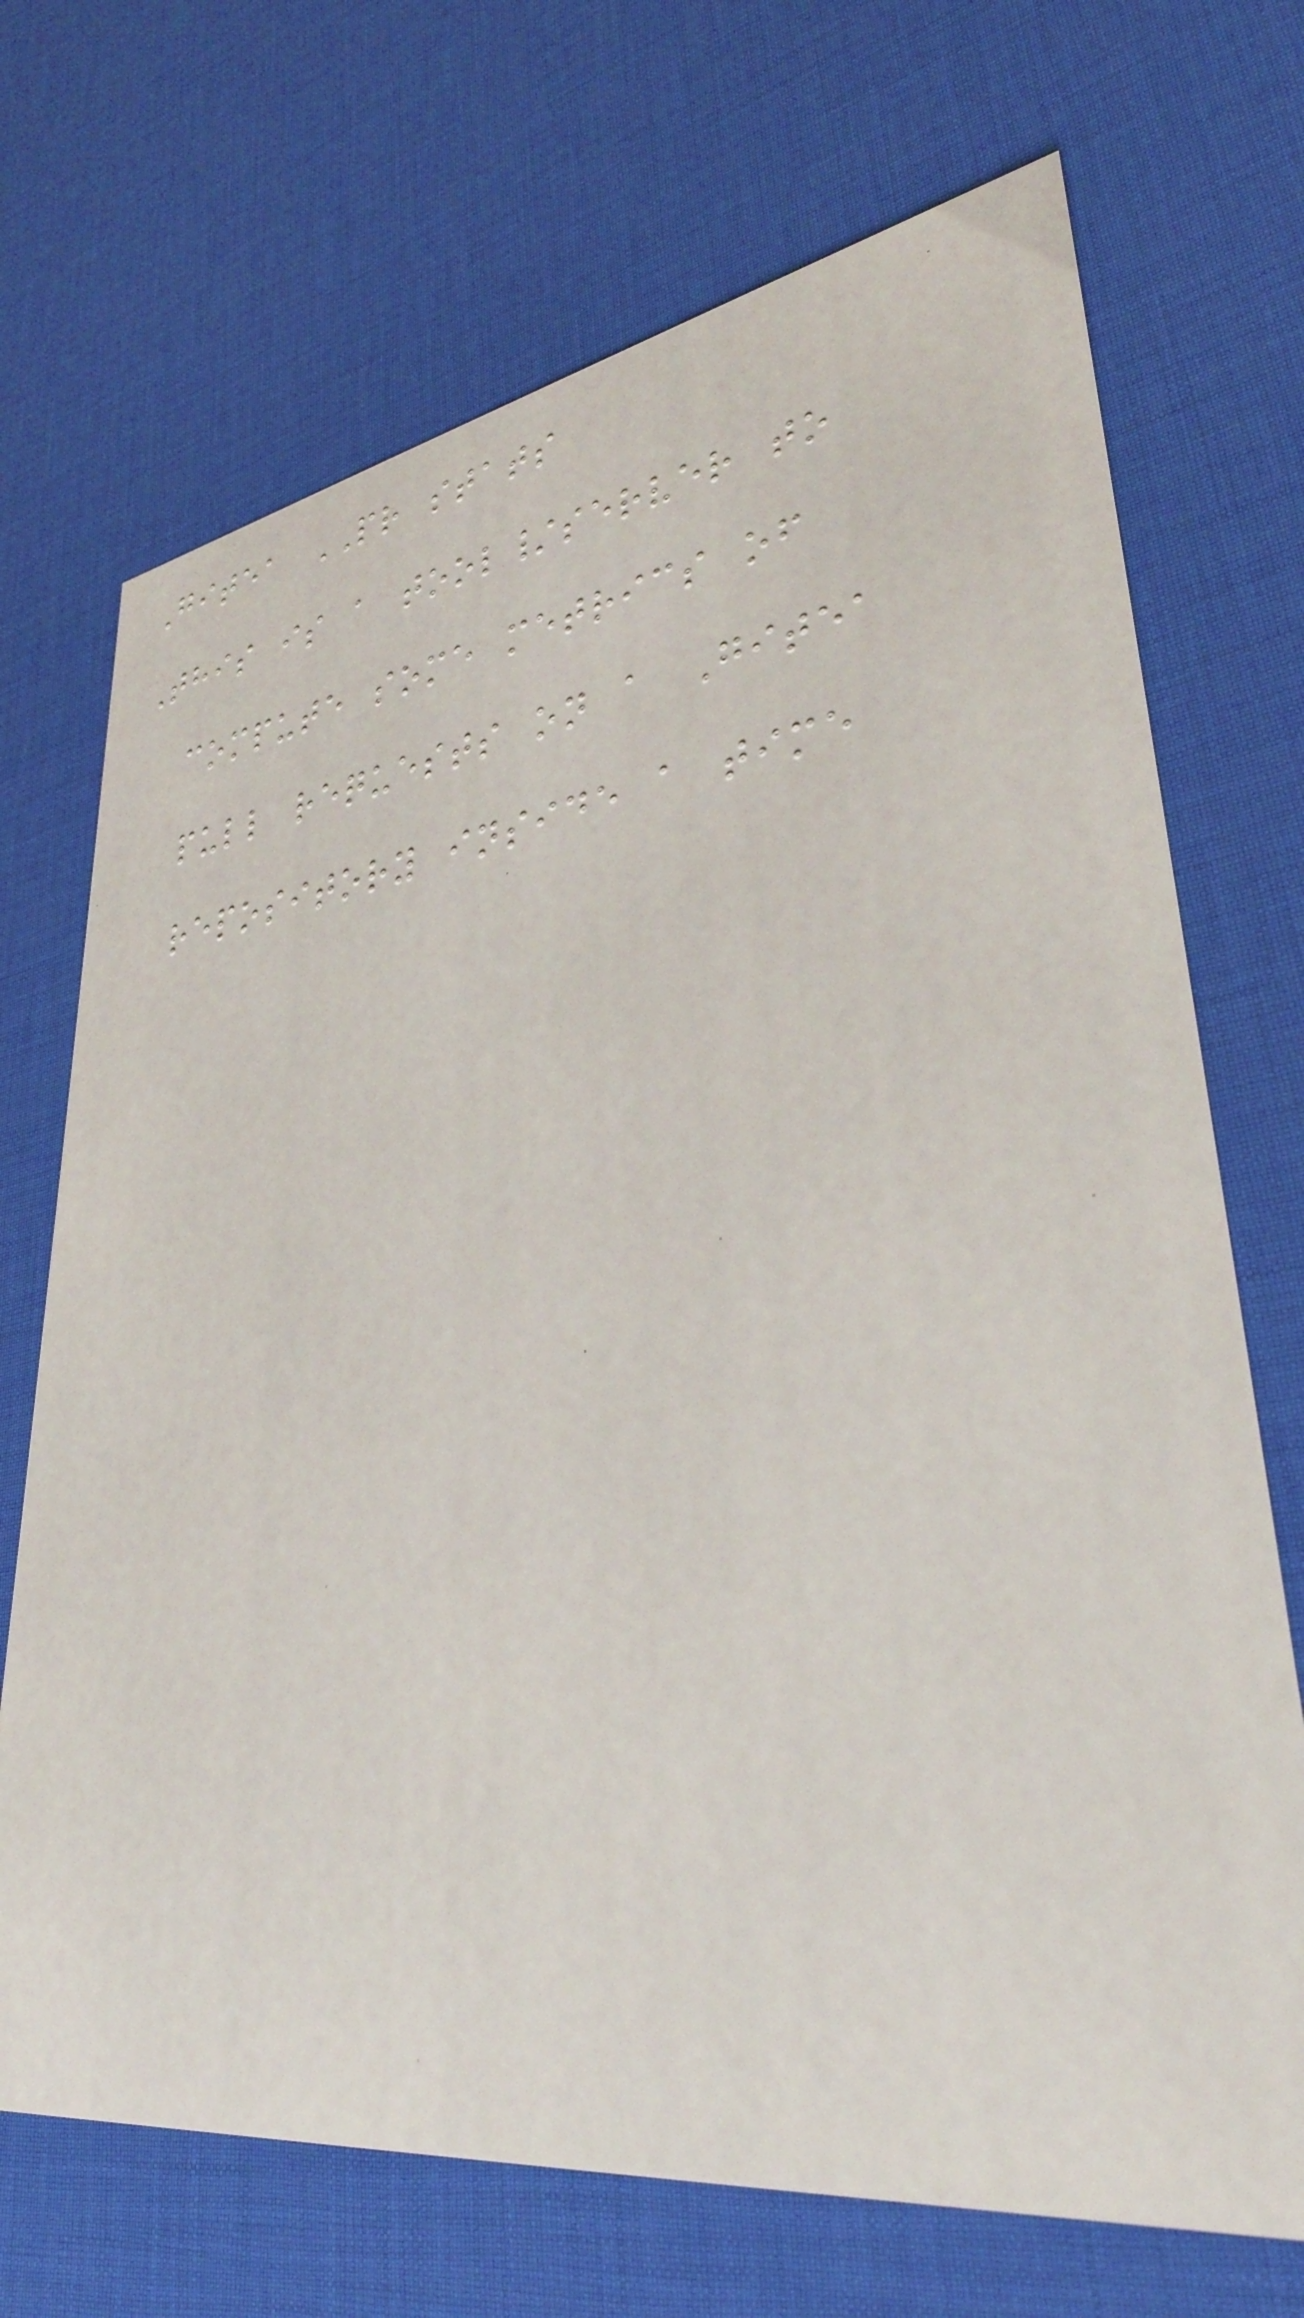Gitea PR stats
This is a tool/server to
compute some metrics of
pull requests on a Gitea
repository inside a time
